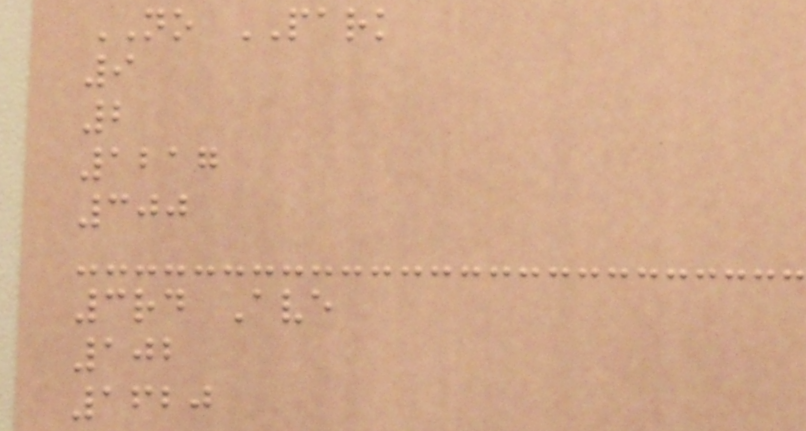NO PARK
9
2
1217
300
3rd Ave
102
1620
